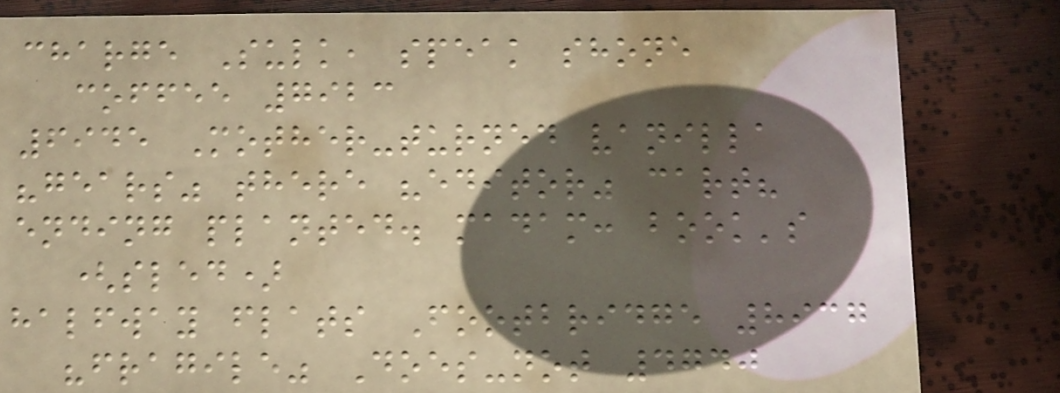charge Sulk, speak shone
coffee 7923
6945 Mother-turned vanilla
"gears" there "editor" cart?
ending planted. madam: book's
(sled)
halfway flats Footbridge 8937
"fragile" Does-not 4740
